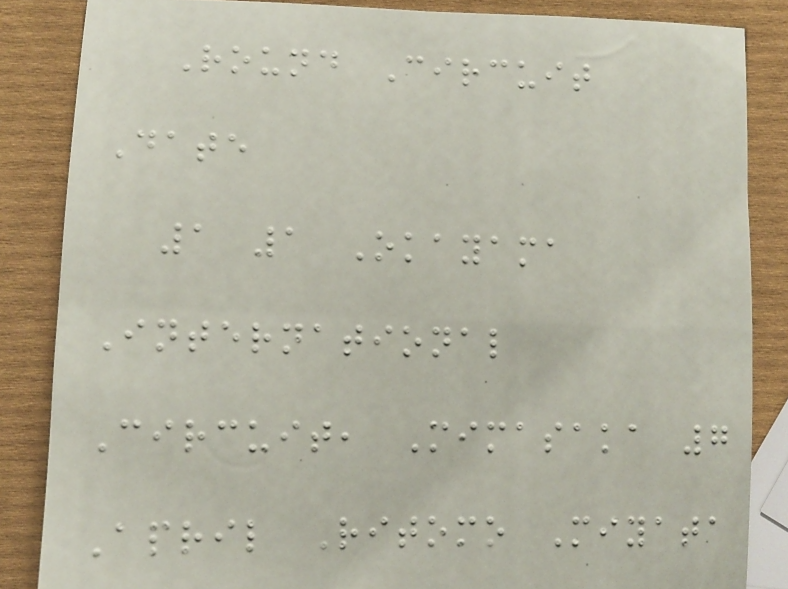Round Circuit
Date
1 1 Okayama
International
Circuit, Mimasaka 7
April Ritomo Miyata
